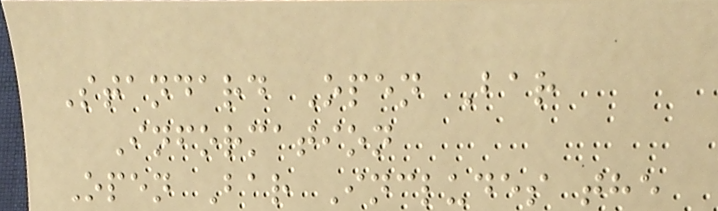Standard Open Bar
Information
Open Bar Includes the
